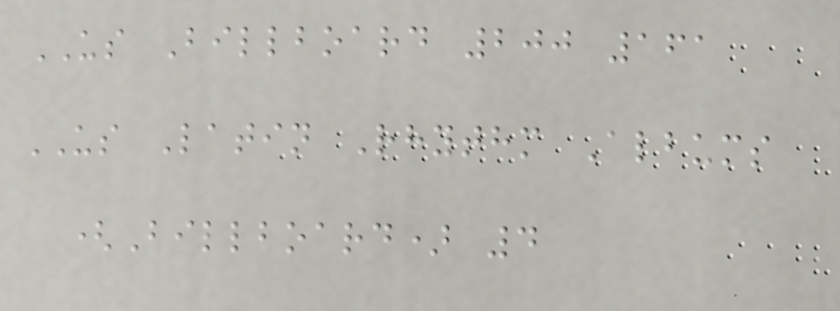US Billboard 200 161
US Latin Rhythm Albums
(Billboard) 4
